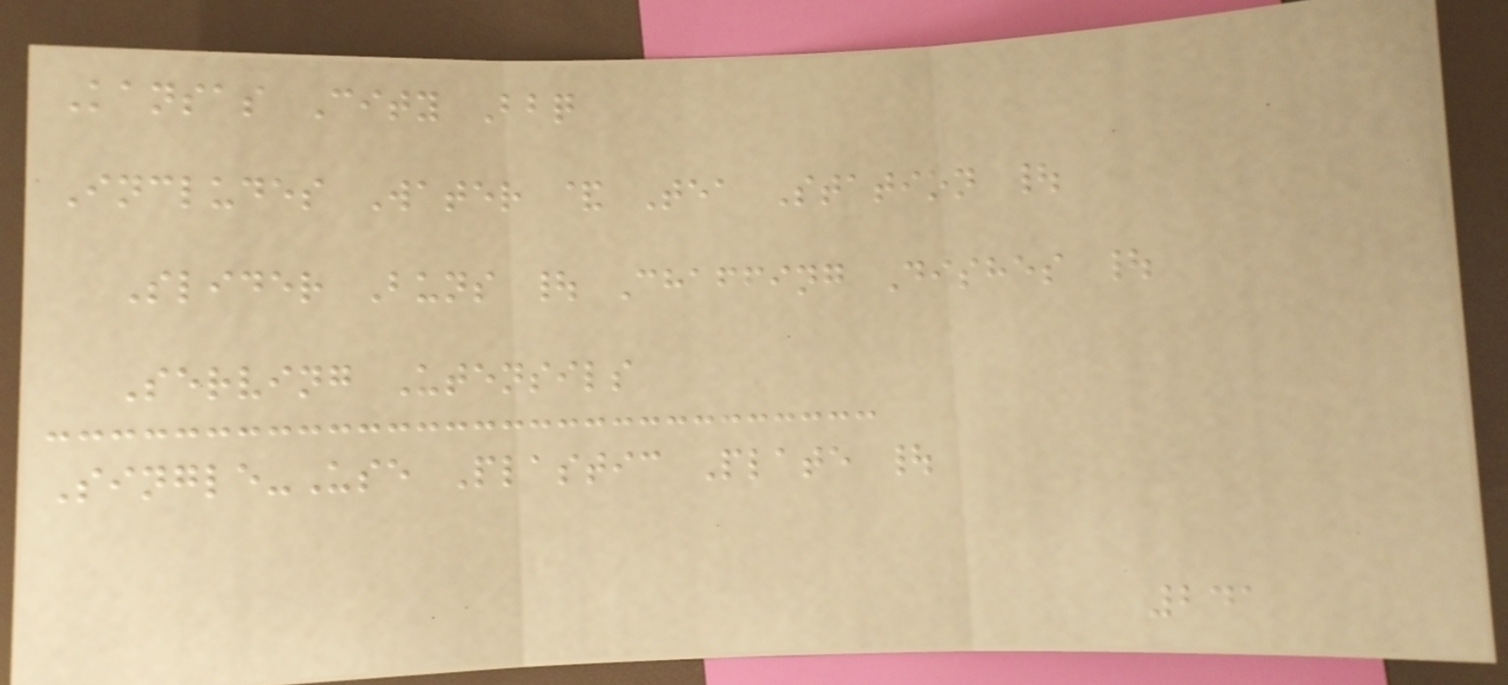Kansas City Bbq
Includes Water & Tea Station |
Slider Buns | Chaffing Dishes |
Serving Utensils
Single-Use Plastic Plate |
241
